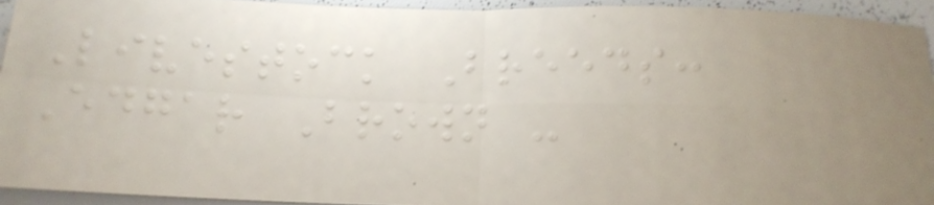Livestock Breeds:
Edgar Brown -
